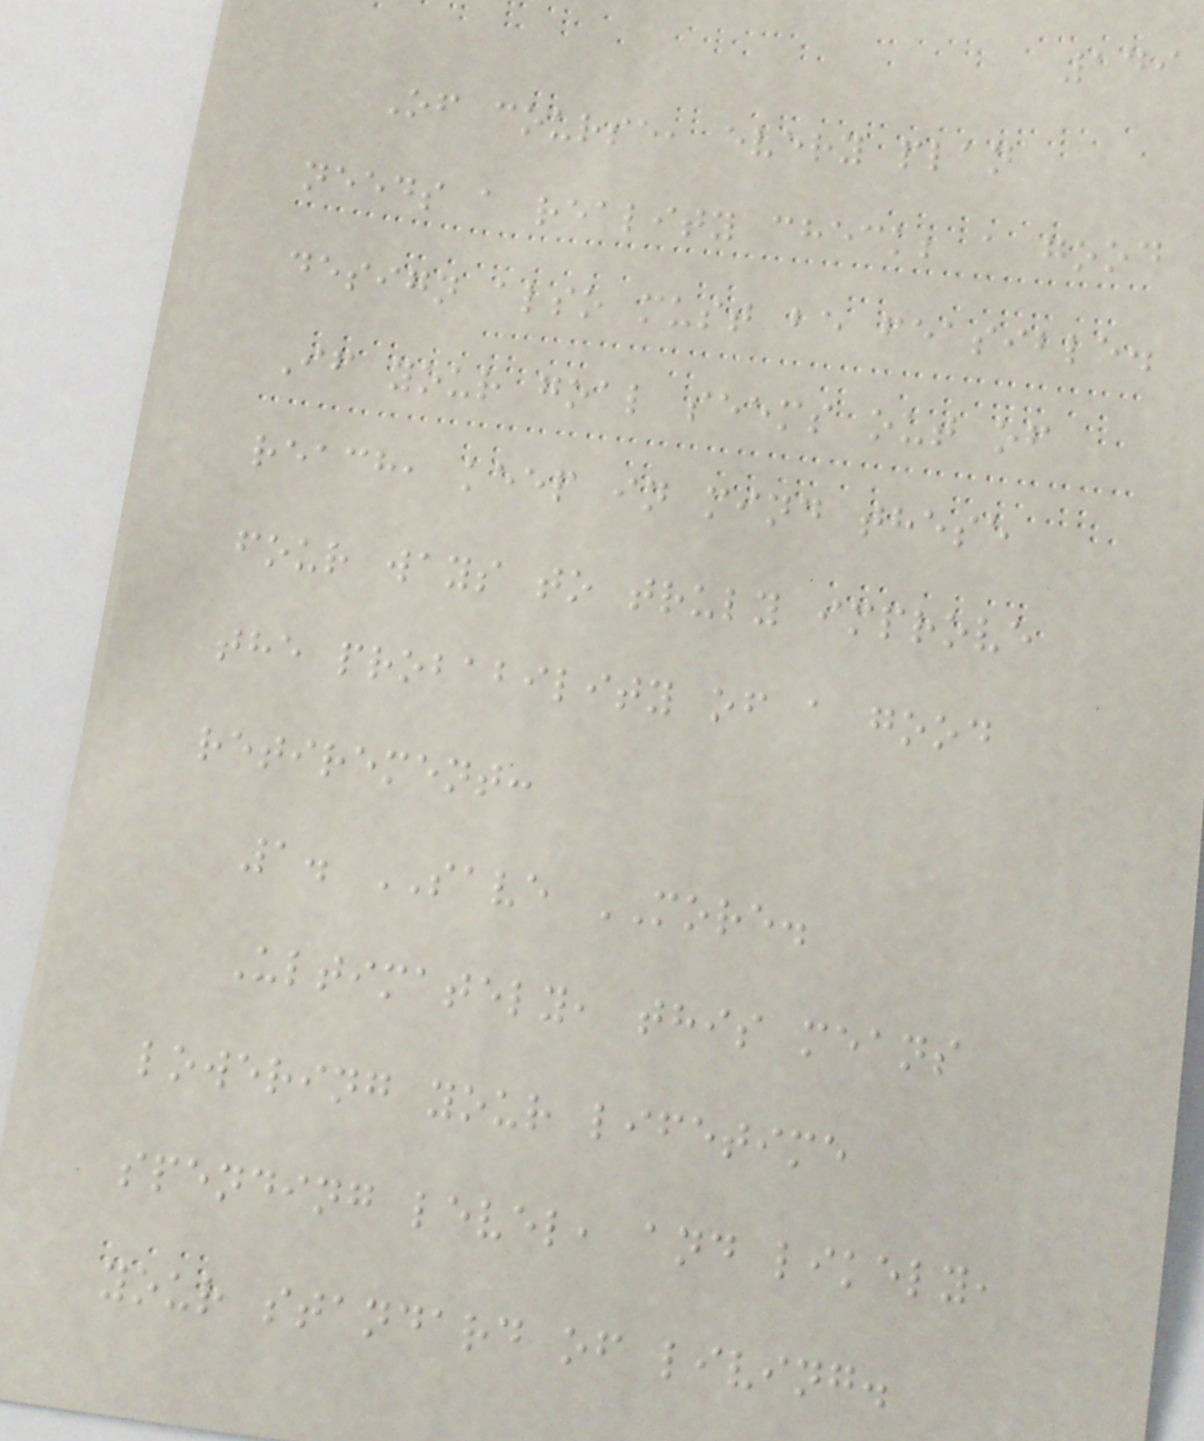149
Of course, every plan
needs a reality check; a good
design also must be feasible.
If your goal seems out of
reach, keep in mind these
four ways to truly improve
the probability of a good
retirement:
1. SAVE MORE.
Ultimately, this means
lowering your lifetime
spending level, and likely,
your standard of living.
